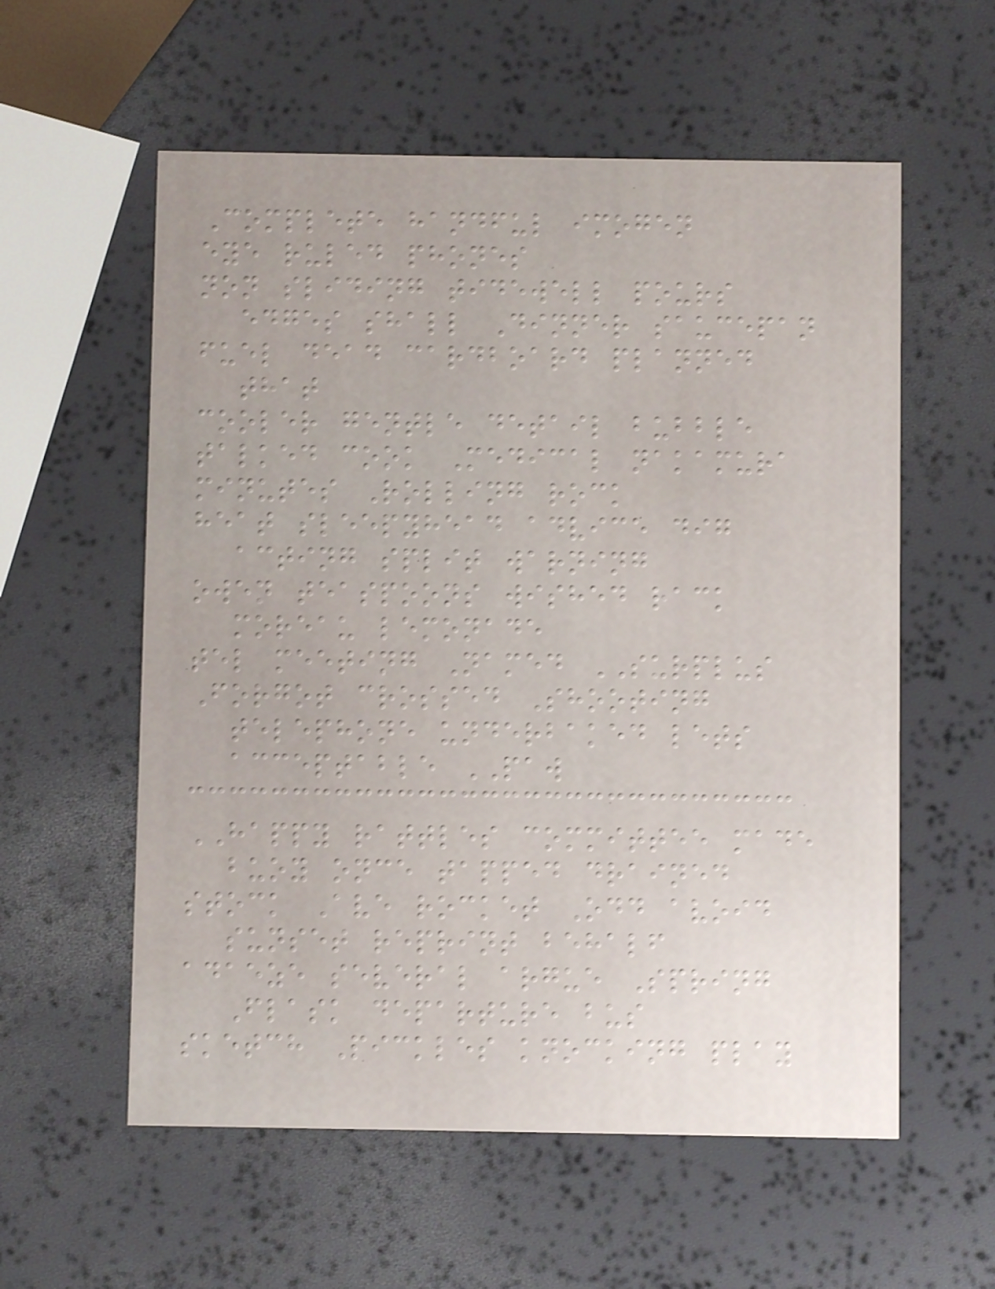Complete handful imogen
eye ruled phones
non sliding tidewell pours
edges shall Dinner saucepan
fuel dead cardboard planned
that
cooler gentle detail bubble
talked cook Medical nakamura
minutes Rolling rock
heat sleepyhead advice dig
acting split warning
owen teaspoons wished rack
moreau lemonade
tel meeting Named SURPLUS
Forgot crossed Shooting
telephone underbaked lets
acceptable PAW
HAPPY rattles committee made
buoy once tapped drained
stock Ave rocket Odd avoid
sunset reprint behalf
adaeze several argue Spring
Flask departure bus
sketch Pickles knocking play
